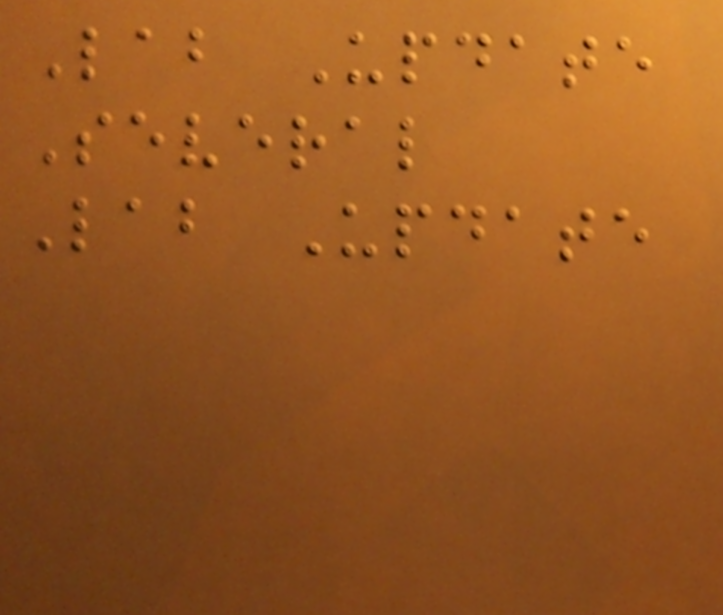Lab Update
Several
Lab Update
